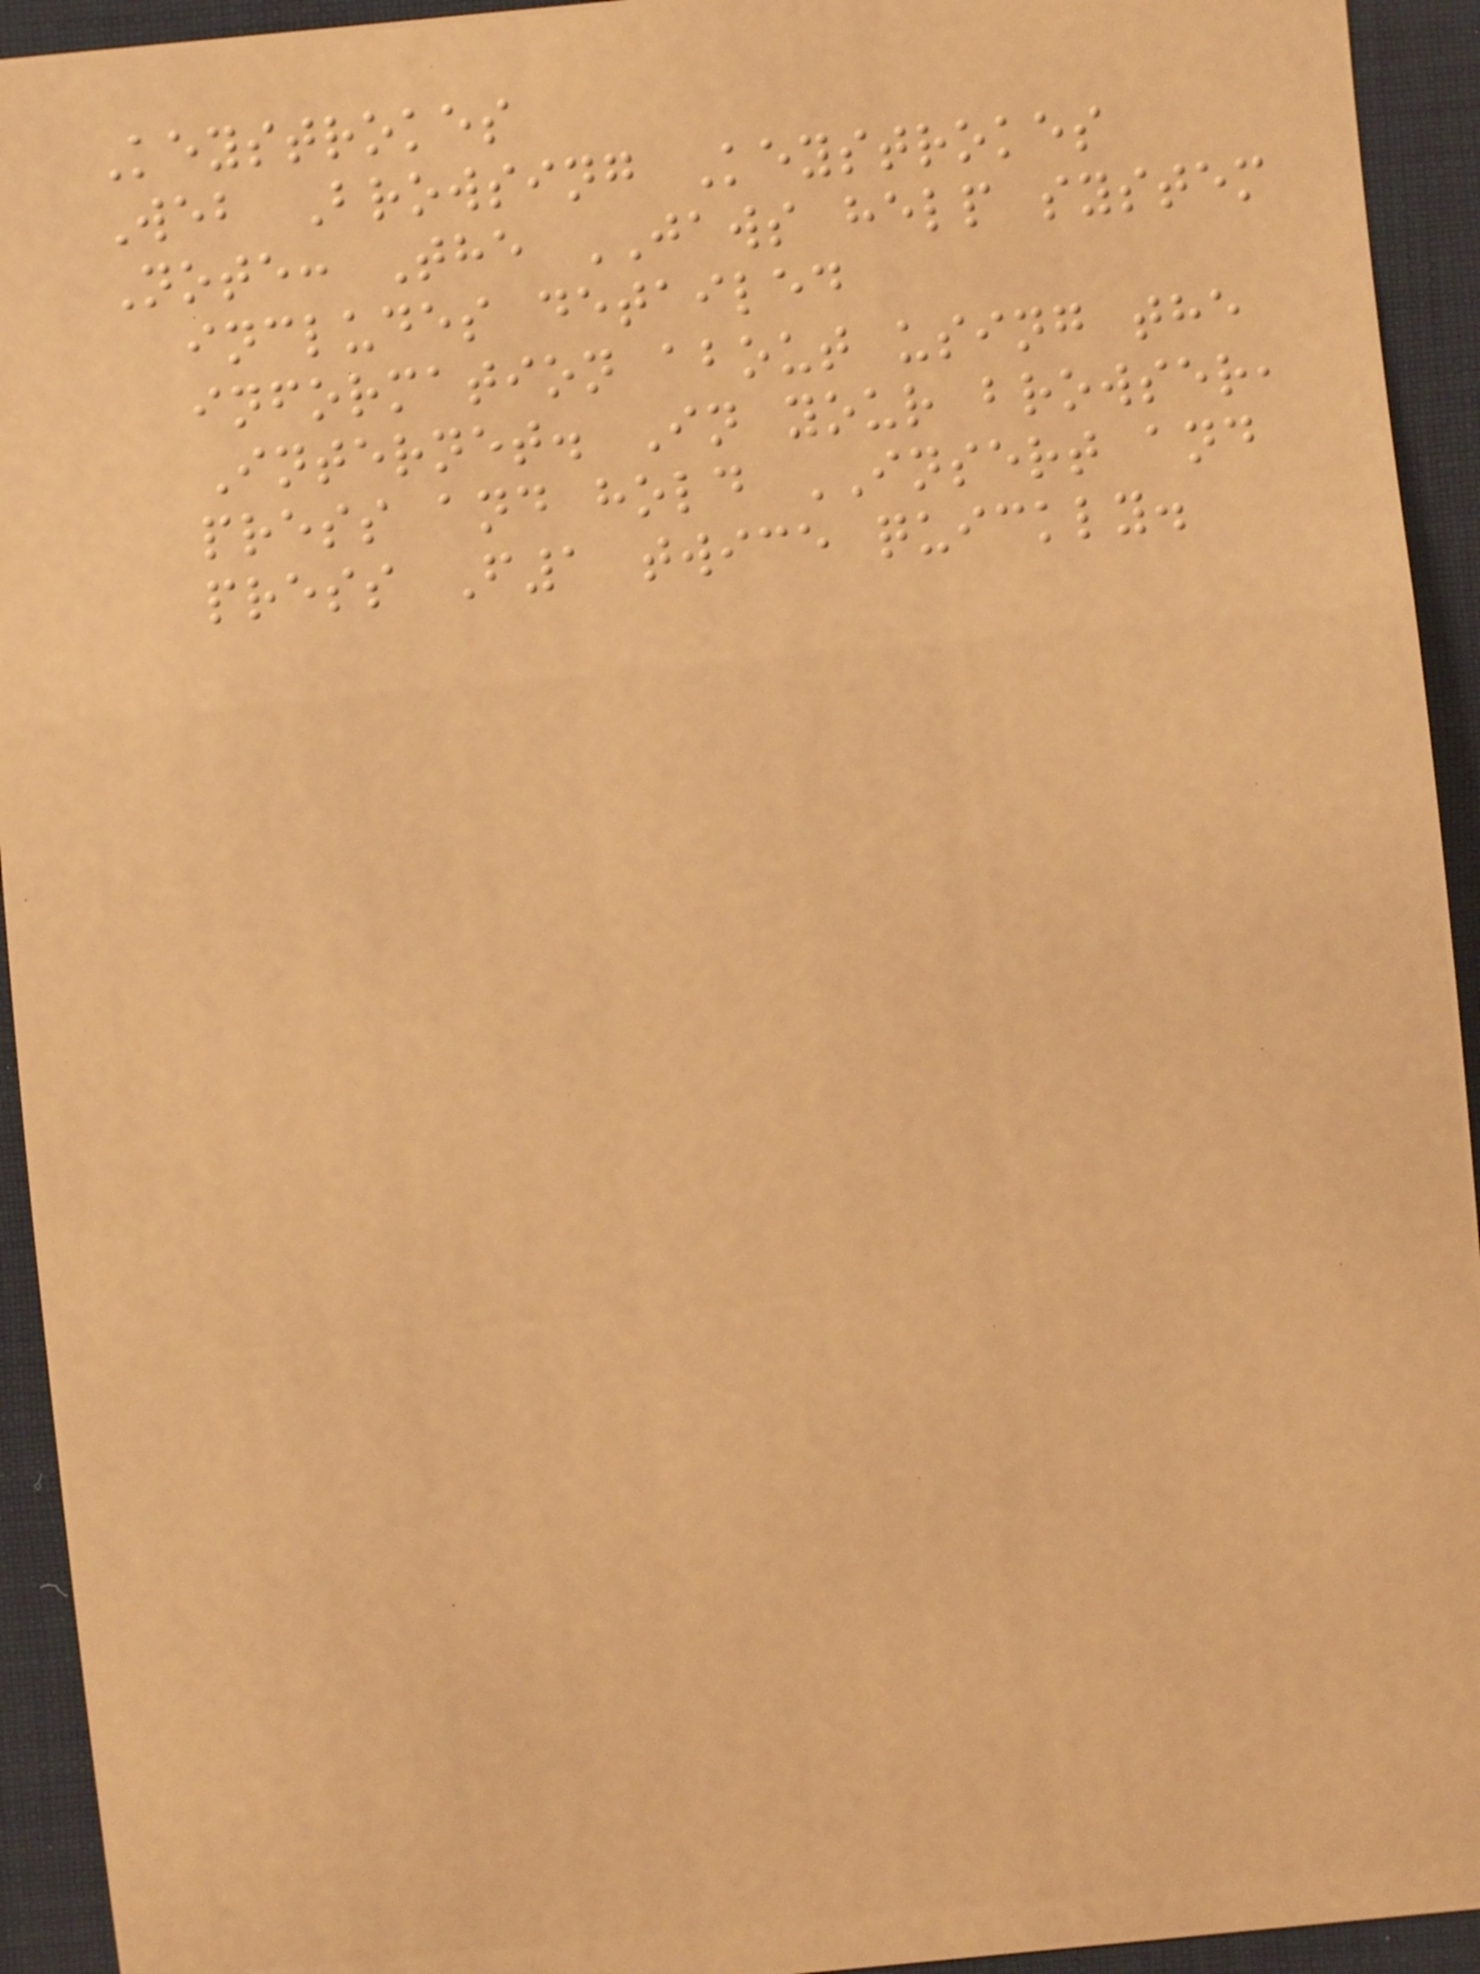Keystrokes
Web Browsing Keystrokes
Note: The JAWS help system
includes detailed
information about using the
Internet. In your browser,
press and hold INSERT and
press F1 twice quickly.
